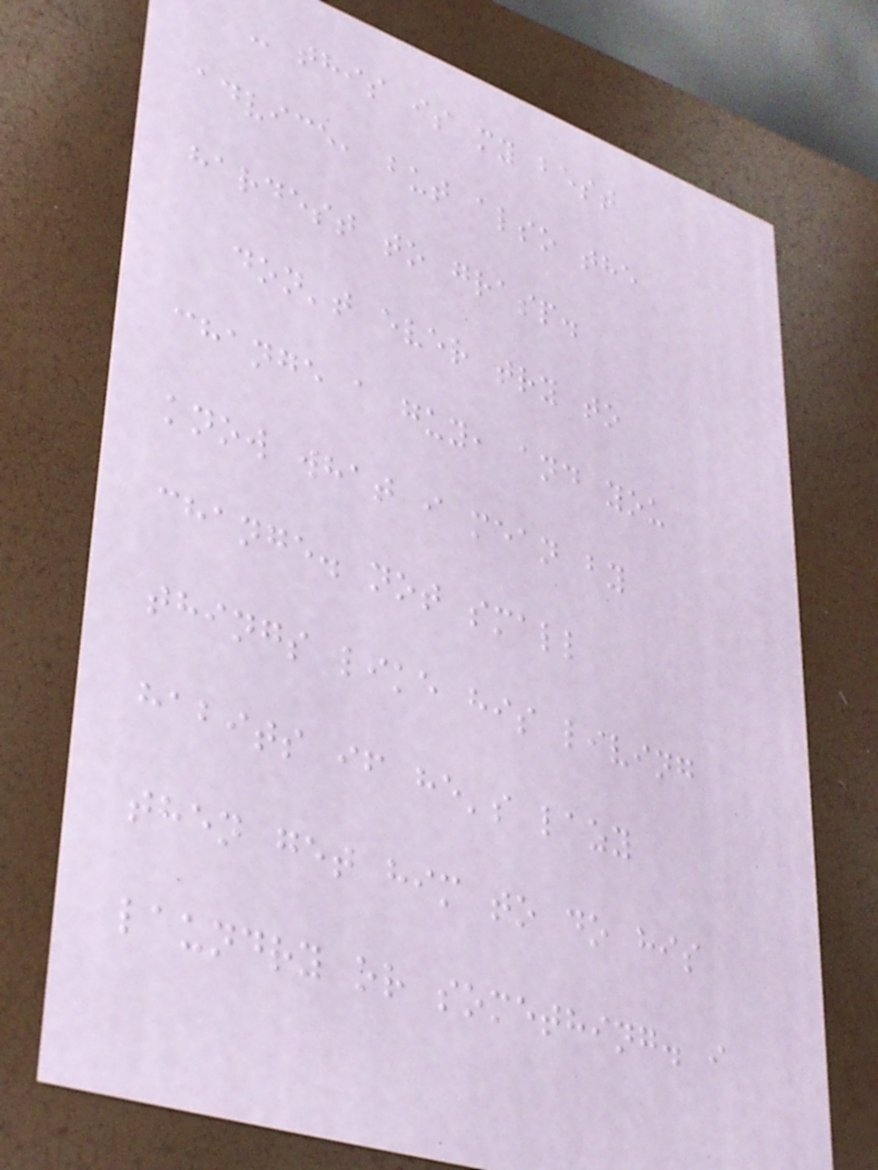- this is my best
advice, but also the
hardest to grasp.
don't ever try to
change a guy, and you
know what i mean by
change. not small
things like his living
habits if he's lazy
then get him to do his
laundry or something. i
